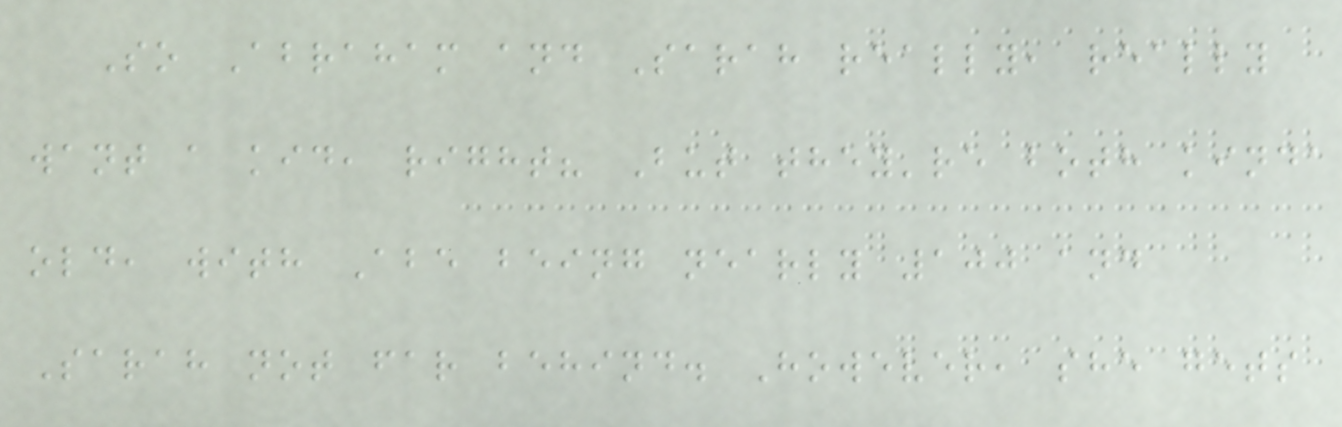So Abraham and Sarah really, really
want a kid, right? But they're both kinda
old, with Abe being nearly 100 and
Sarah not far behind. However, she gets
